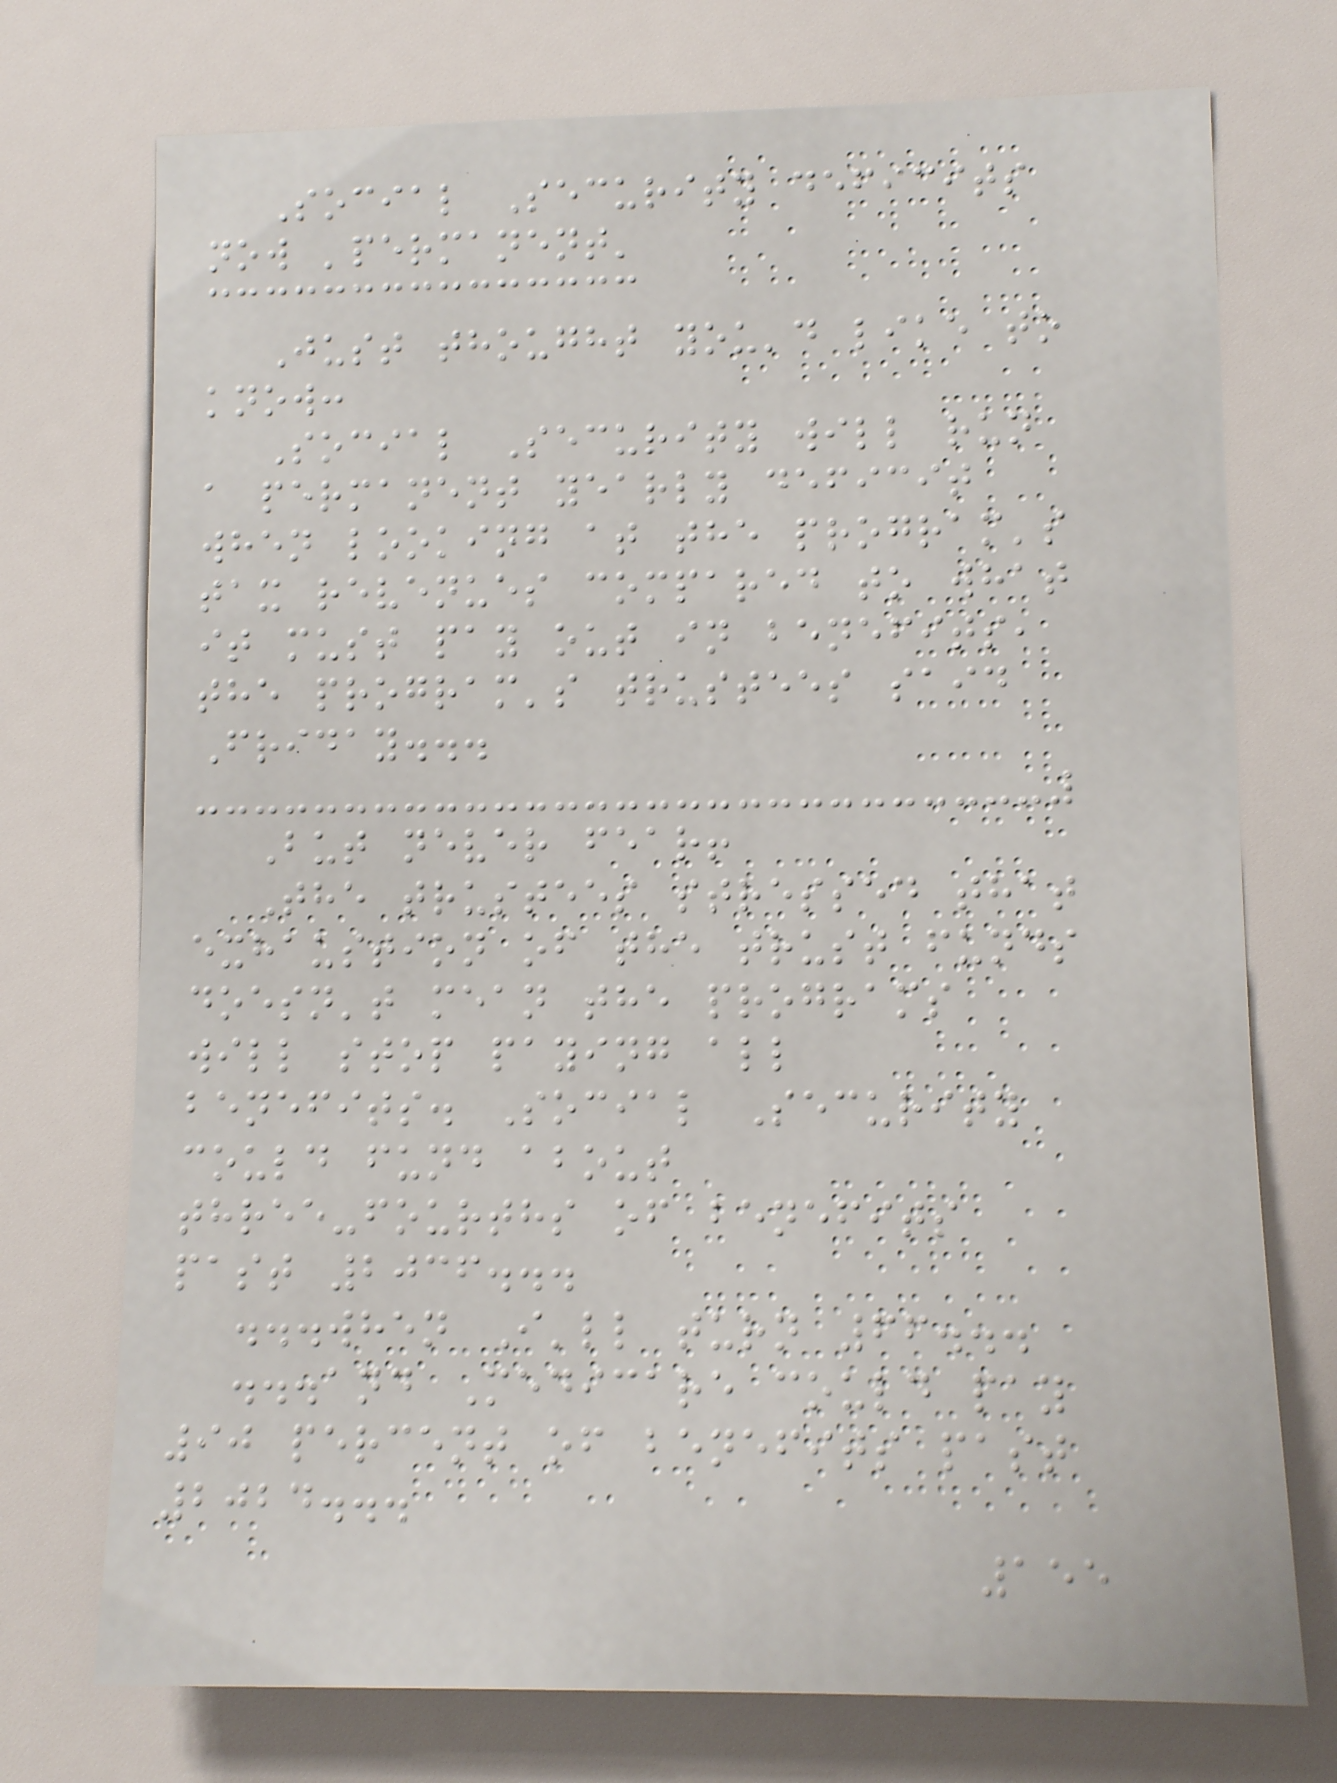Social Security deficits
now 'permanent'
Just thought you'd like to
know:
Social Security will run
a permanent yearly deficit
when looking at the program's
tax revenues compared to what
it must pay out in benefits,
the program's trustees said
Friday...
But never fear!
The trustees stressed that
exhaustion of the trust funds
doesn't mean the programs
will stop paying all
benefits. Social Security
could fund about
three-fourths of benefits
past 2036...
...when I'll turn 66...
...and Medicare could pay
90 percent of benefits past
2024...
155
